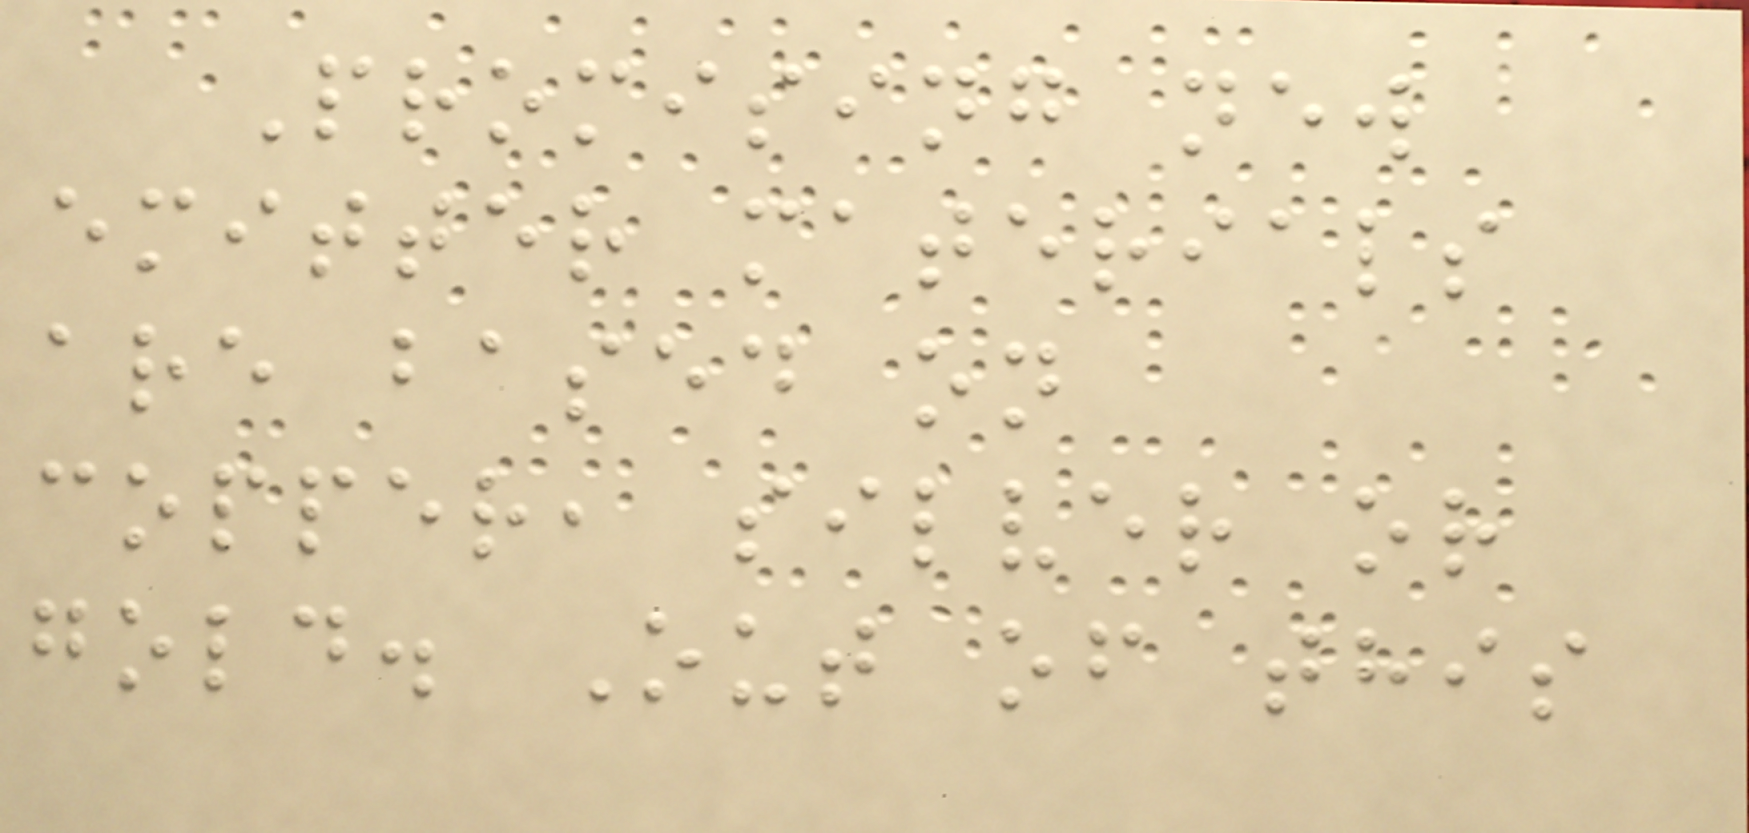Promising new
emitter materials
are based on
copper, silver or
gold. Out of this
